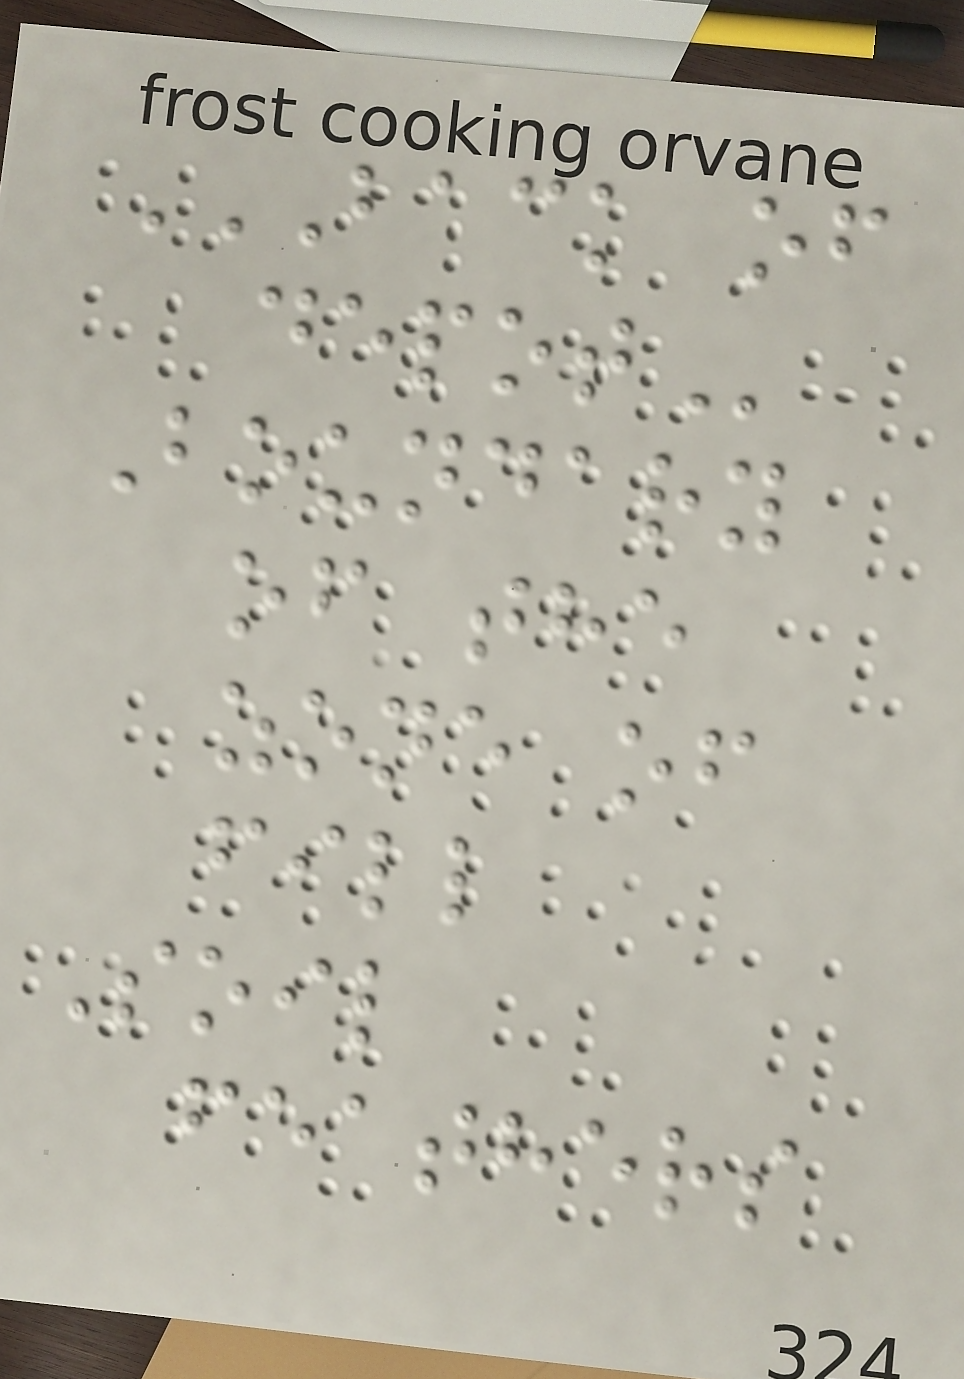BACK OF
DEPOT
Boundary
of the
zone of
fill
Soil
feathers
